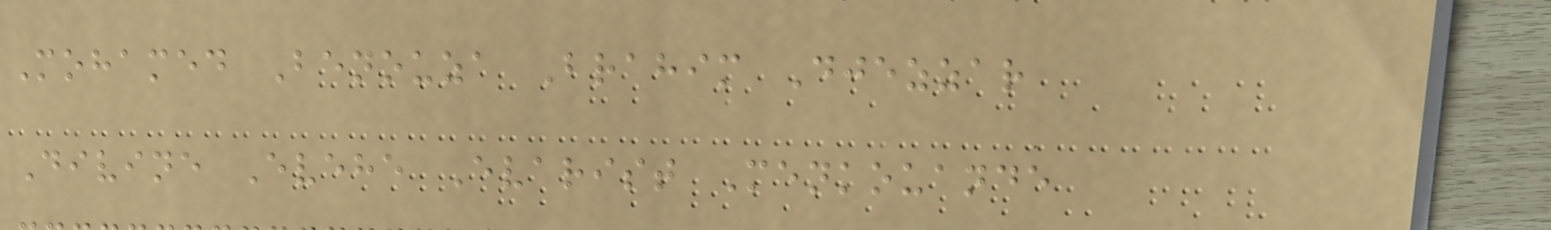Mohamed Benouza Brahim Djezzar
Divine Evehe Evarist Menkouande
